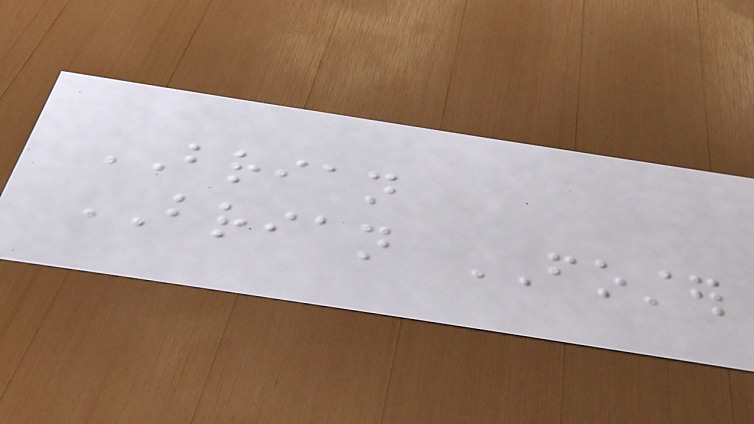BRIAN
BRIAN FOSTER
